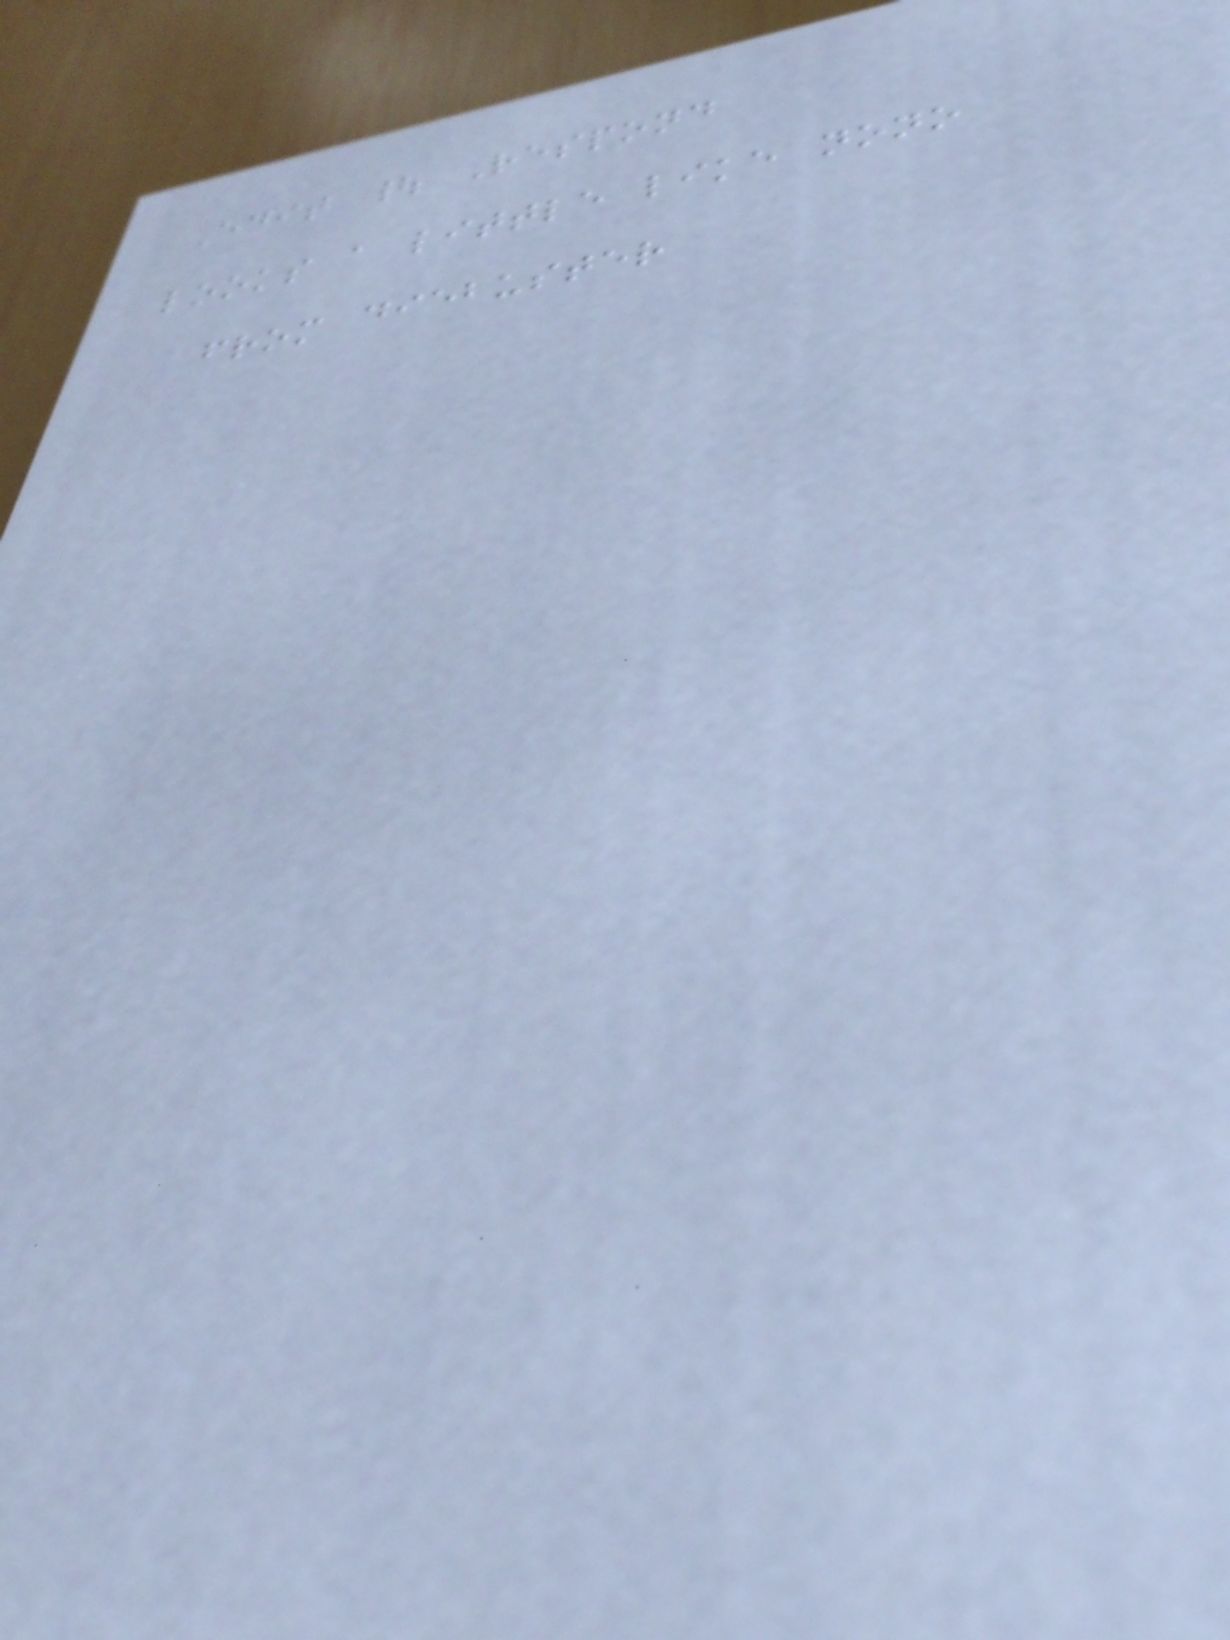Edit | Respond
looks a little like nono
from diebuster
